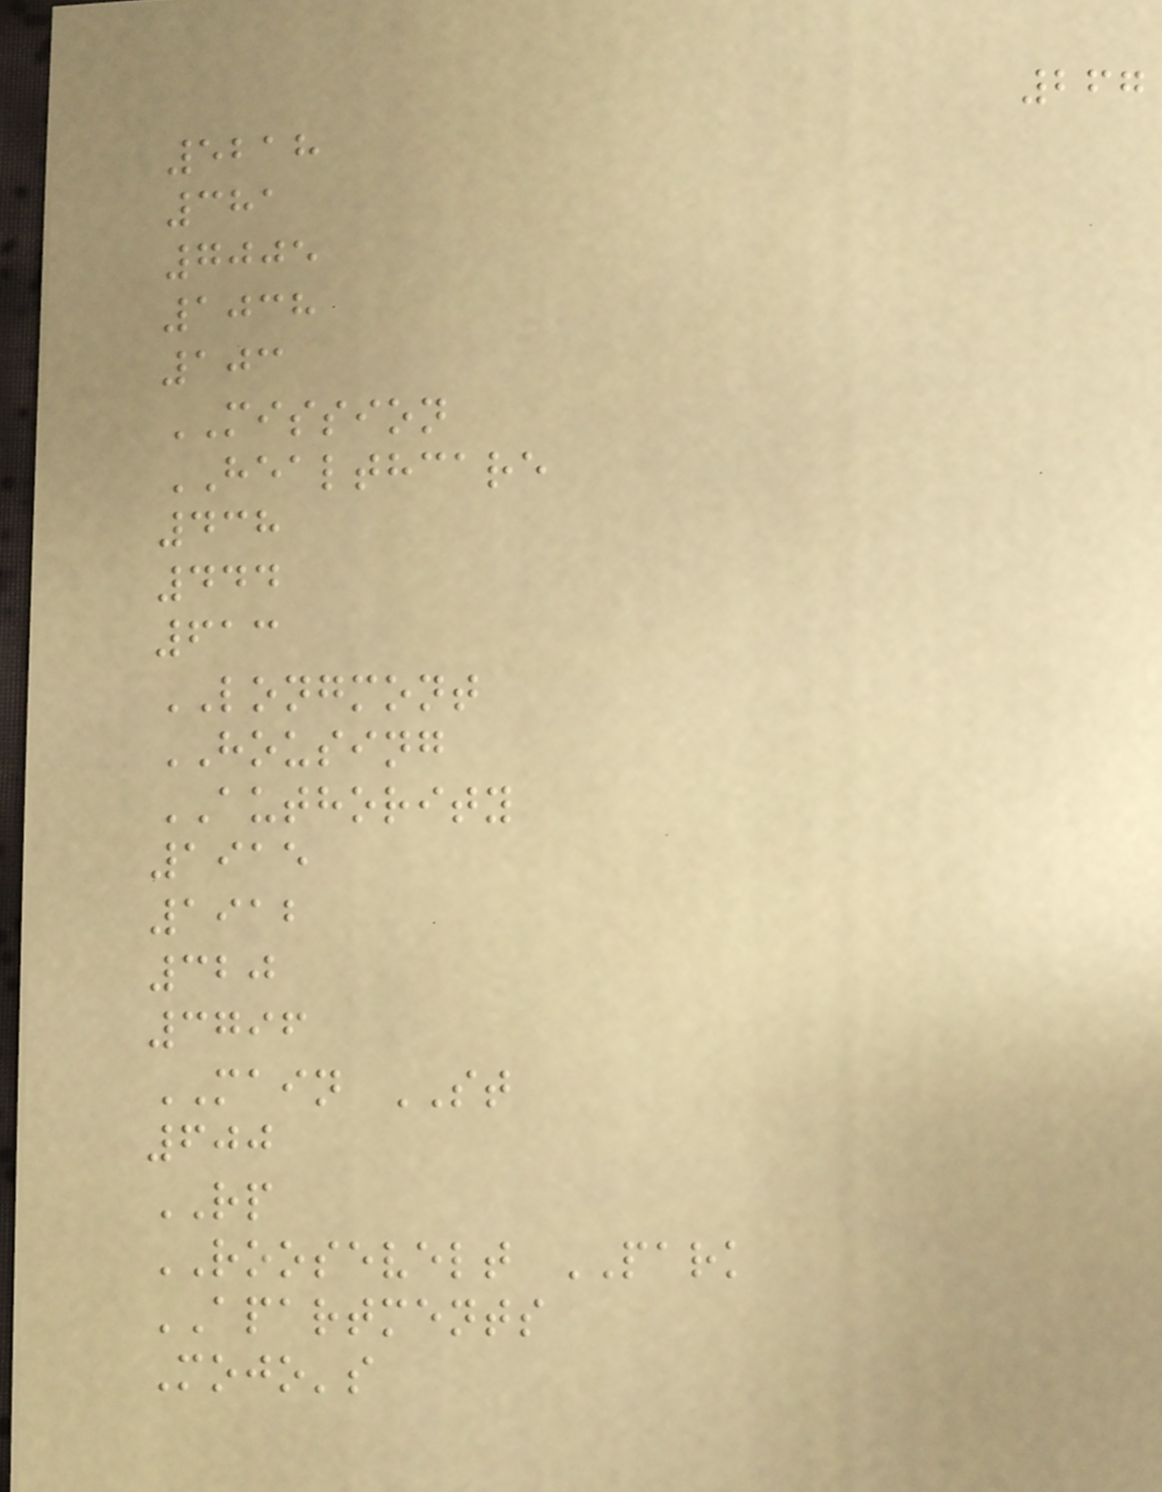267
5218
381
7005
1038
103
MISSION
HEALTHCARE
438
444
613
LONGMONT
HOUSING
AUTHORITY
1915
1912
320
3796
MAIN ST
600
RP
ROOSEVELT PARK
APARTMENTS
Mojo's
